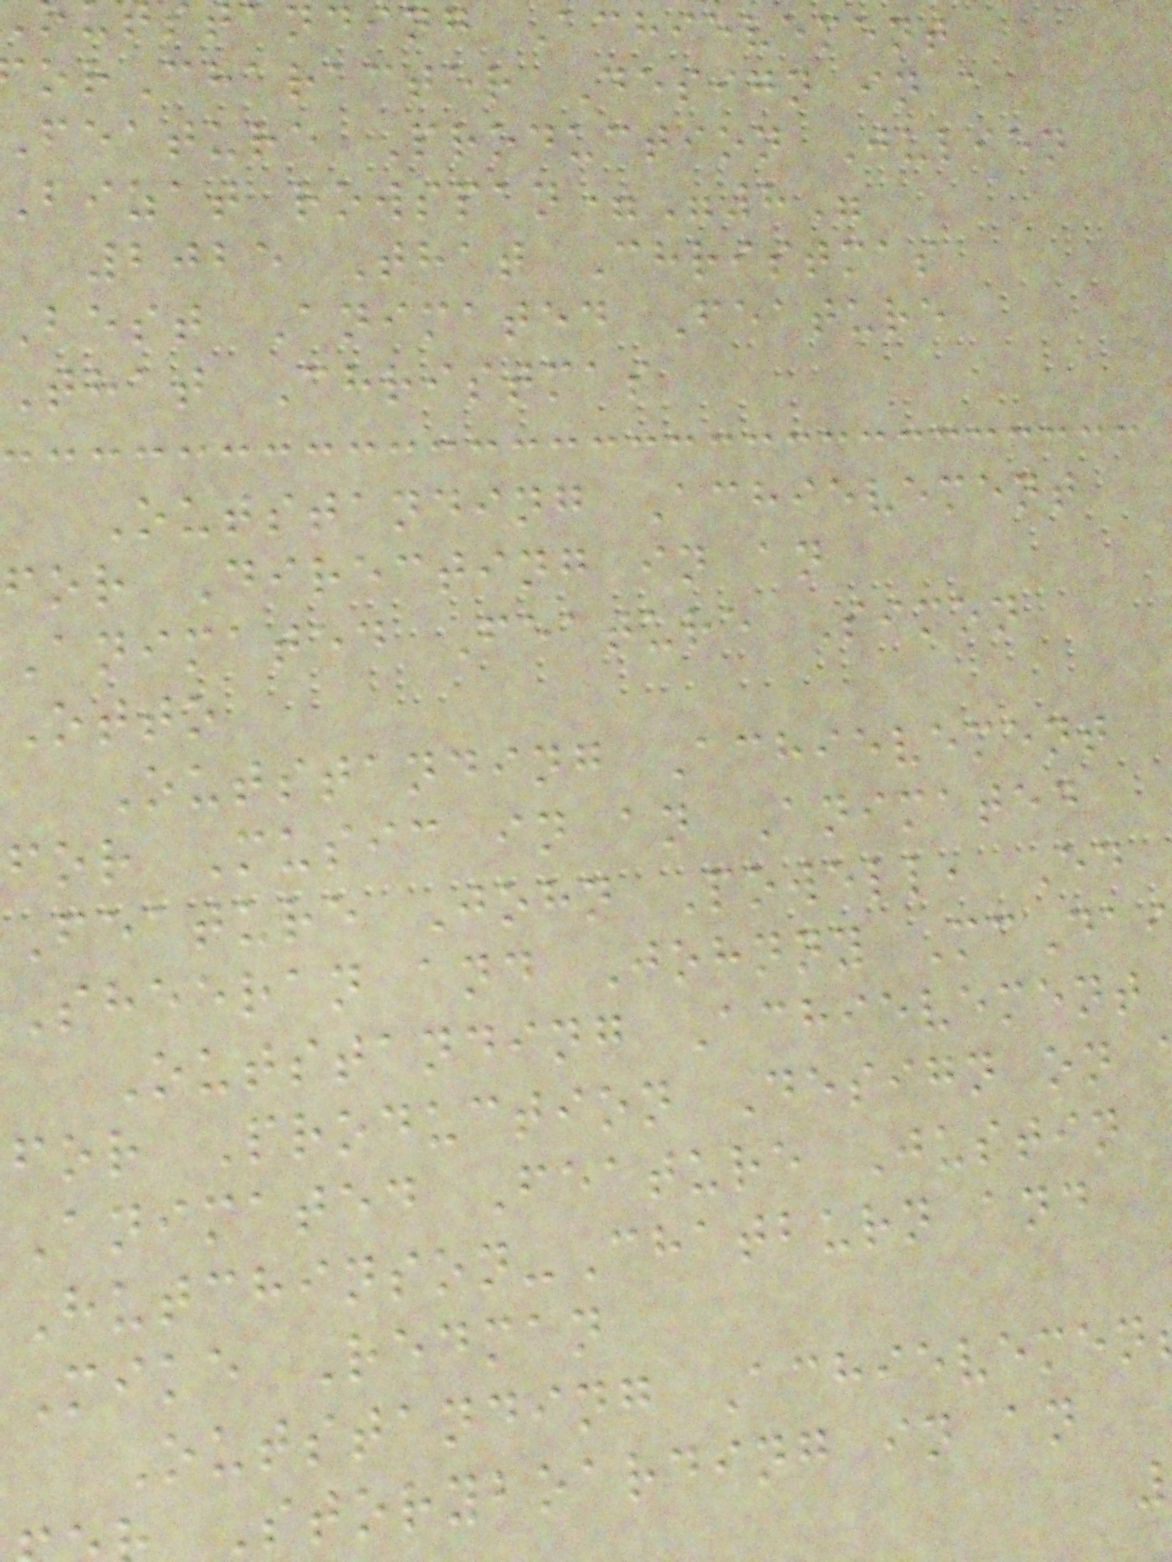tanding Achievement
orCharacter Design in a
feature Production Julien
bizat rowspan="8"
2025 That Christmas
Best Animated Feature
That Christmas
Outstanding Achievement
for Directing in an
Animated Feature Simon
Otto
Outstanding Achievement
for Music in an Animated
Feature John Powell, Ed
Sheeran and Johnny McDai
Outstanding Achievement
for Production Design on
Animated Feature Justin
Hutchinson-Chatburn and
Mike Redman
Outstanding Achievemen
Storyboarding in an
